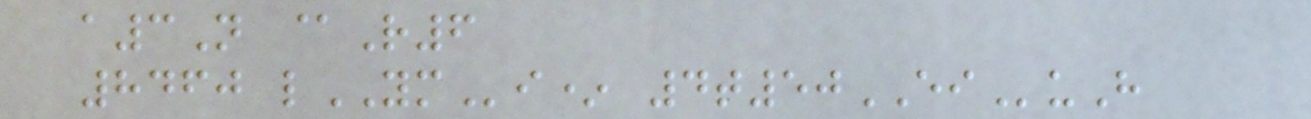a3N @R6
8460 lYMi* 4t50EIuH
